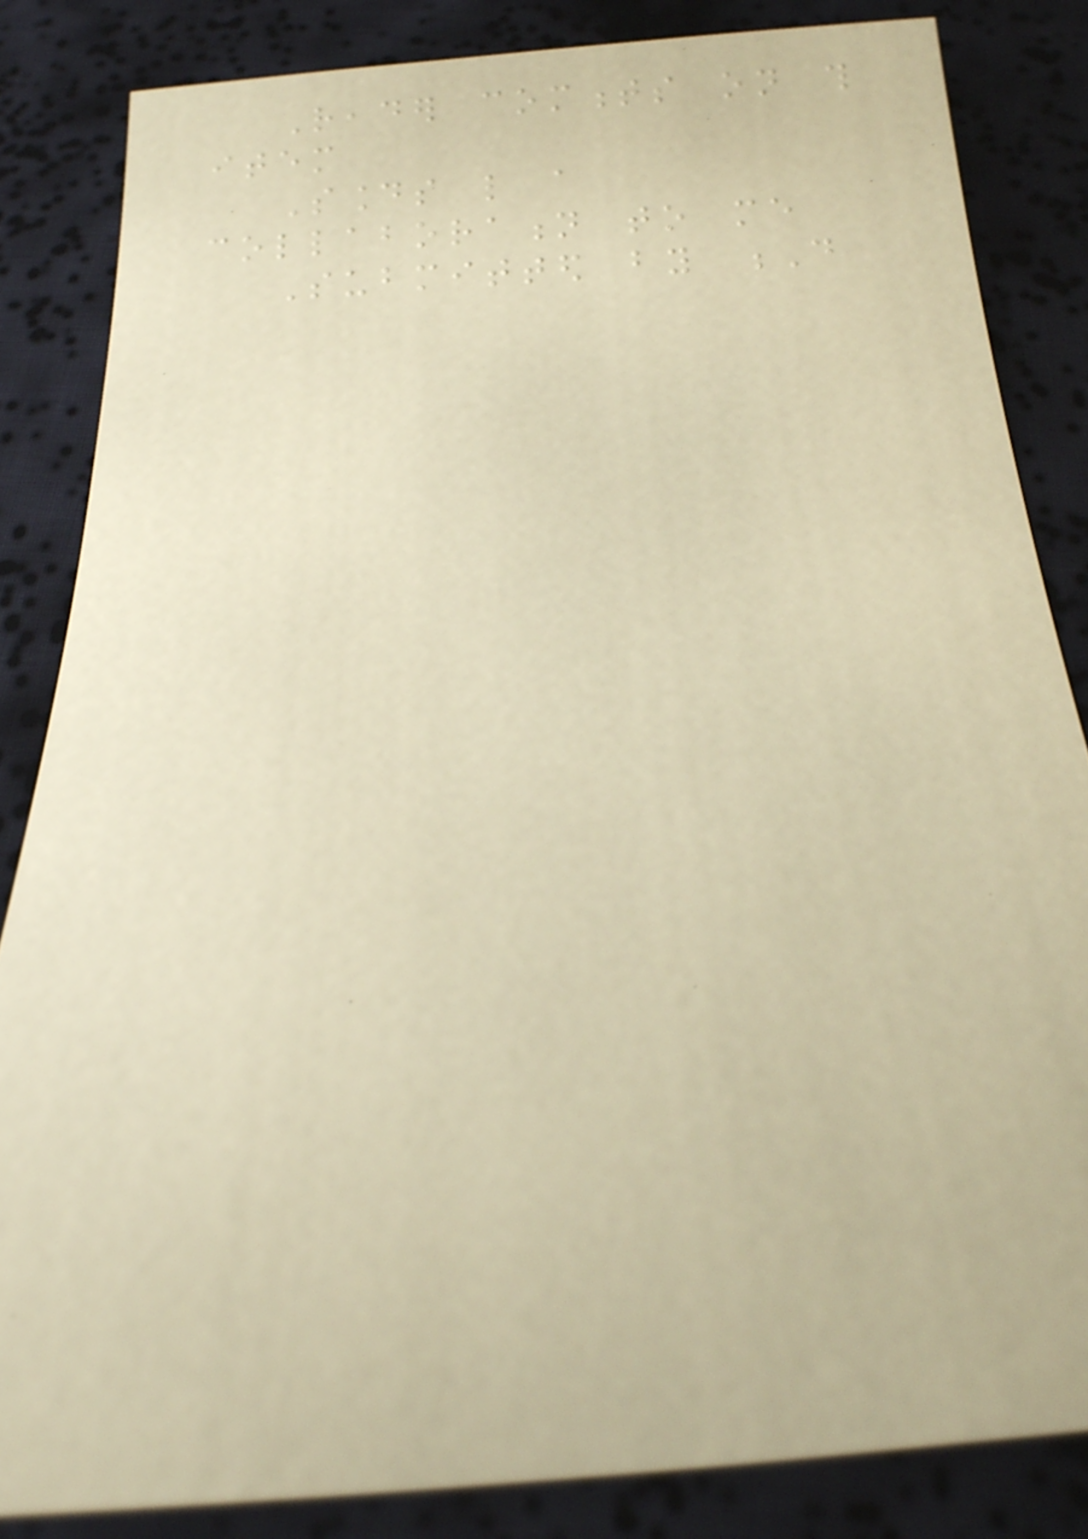Reader comments on this
item
Sounds like a
collaboration to me
Submitted by D
